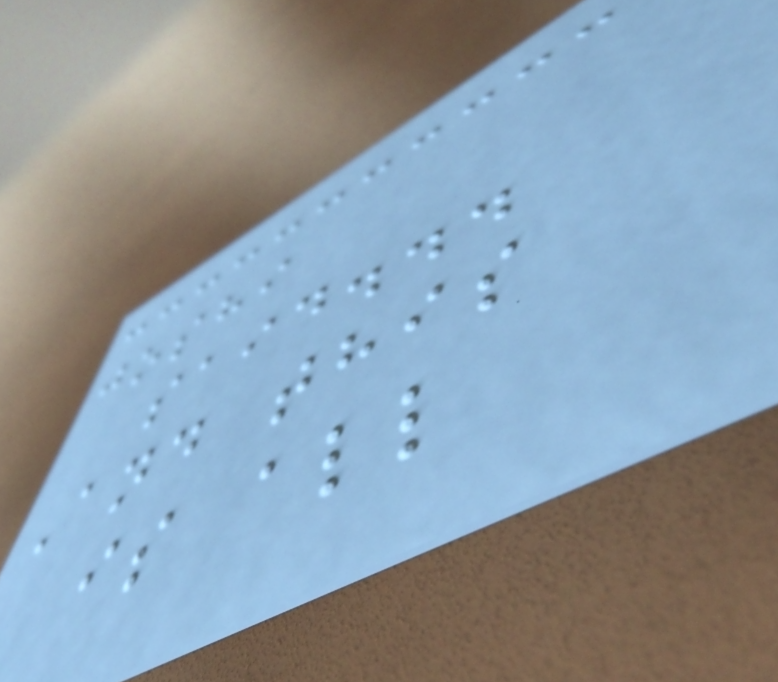joshi
said...
And this
is all
